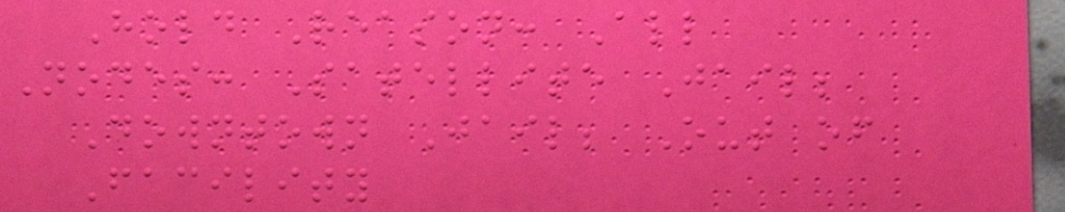Hold Reason: All
Nodes: Satellite Jail;
Downtown Jail; Out of
Facility
